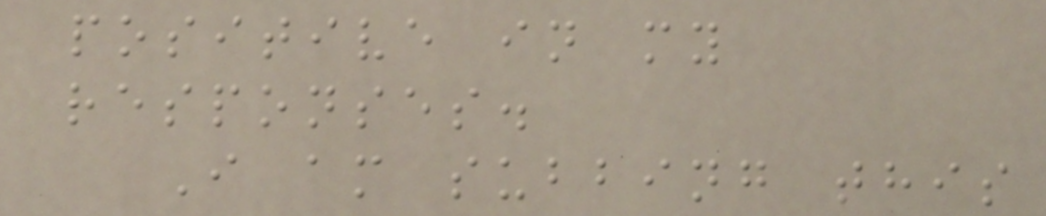positive in my
responses.
I am subbing this
